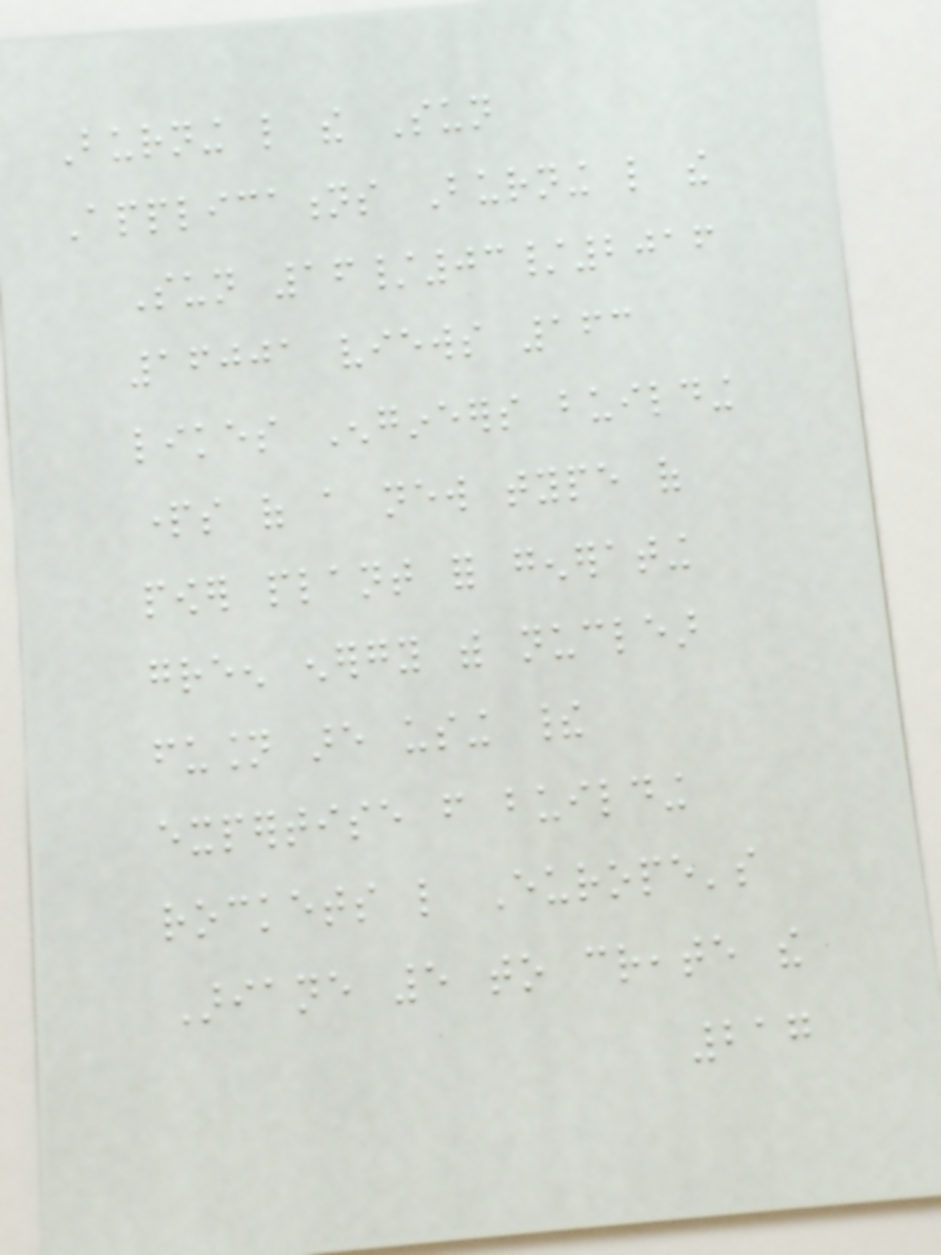Burning like the Sun
Applications Burning like the
Sun 16/03/2016
16001 views 163
likes Engineers building
parts of a new type of
power plant for generating
green energy with nuclear
fusion are using their
expertise from building
rockets like Europe's
Ariane 5 to create the
217
